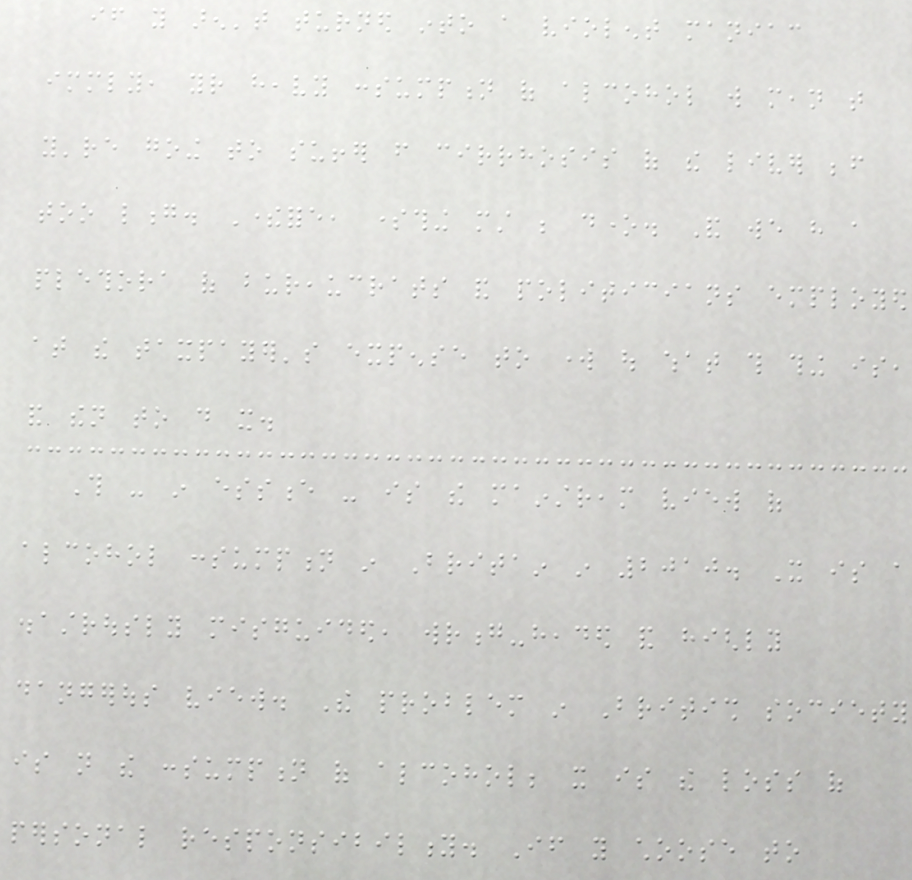if you aren't turned into a violent maniac
immediately, your heavy consumption of alcohol will mean that
you're going to suffer from cirrhosis of the liver before
too long. Therefore, something must be done. And we have a
plethora of bureaucrats and politicians employed
at the taxpayer's expense to work out what this thing is,
and then to do it.
This - in essence - is the mainstream view of
alcohol consumption in Britain in 2010. It is a
disastrously misguided, wrong-headed and highly
dangerous view. The problem in British society
is not the consumption of alcohol; it is the loss of
personal responsibility. If you choose to
